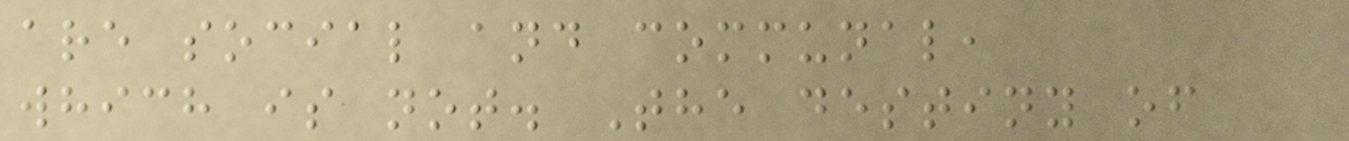are social and communal,
which is not. The destiny of
